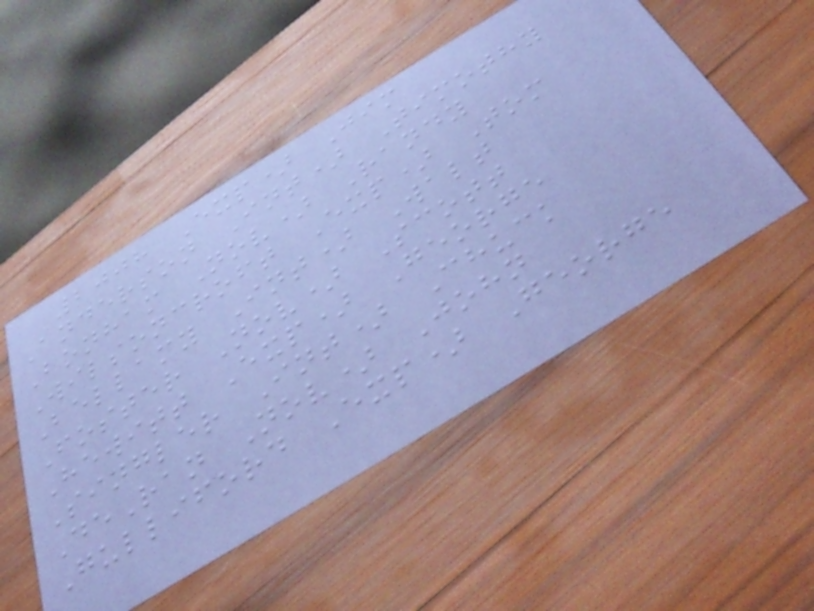2008 Exp) Jim
Anderson Int) Timothy
Bonham Nov) Randy
Wilsoncroft Exp) Tom
Bellamy Int) Walt
Foster Nov) Scott
Hewitt Exp) George
Singler Int) Chuck
DeRan Nov) John
Gulliford Exp) George
